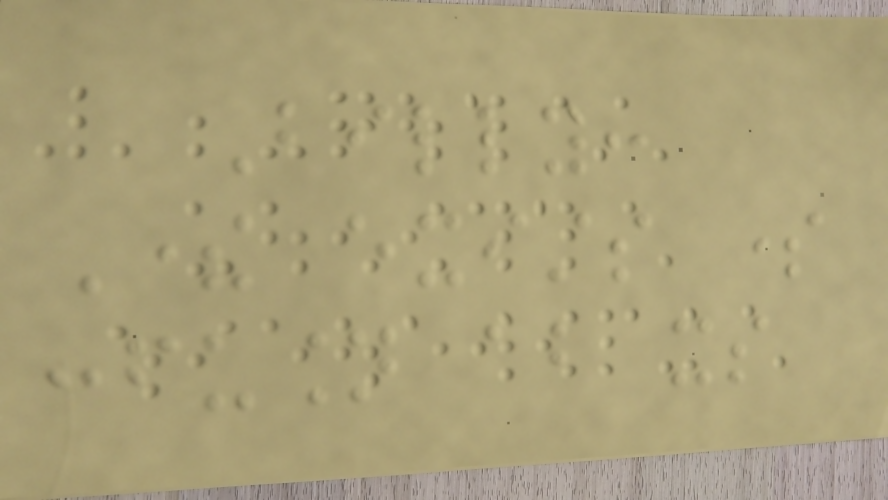Billy:
There exists some
confusion about its
